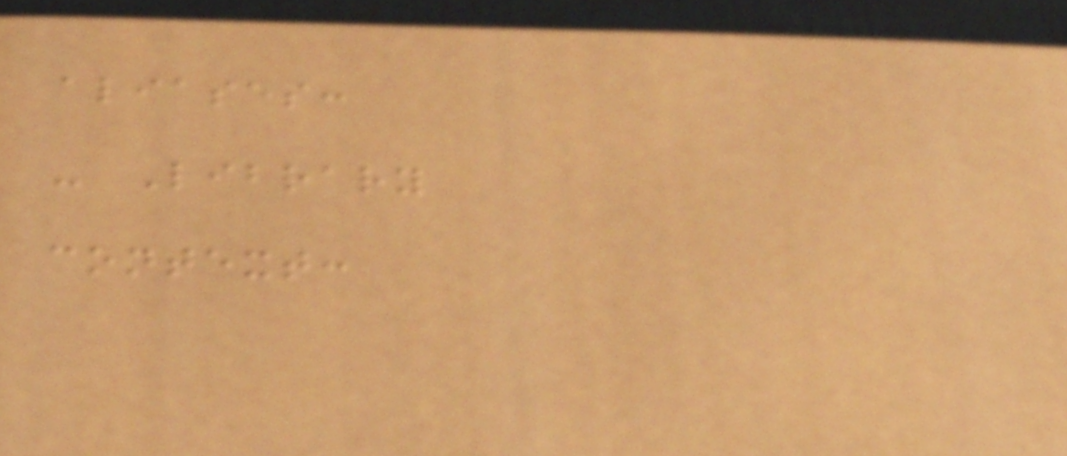aliases:
- Library
context:
